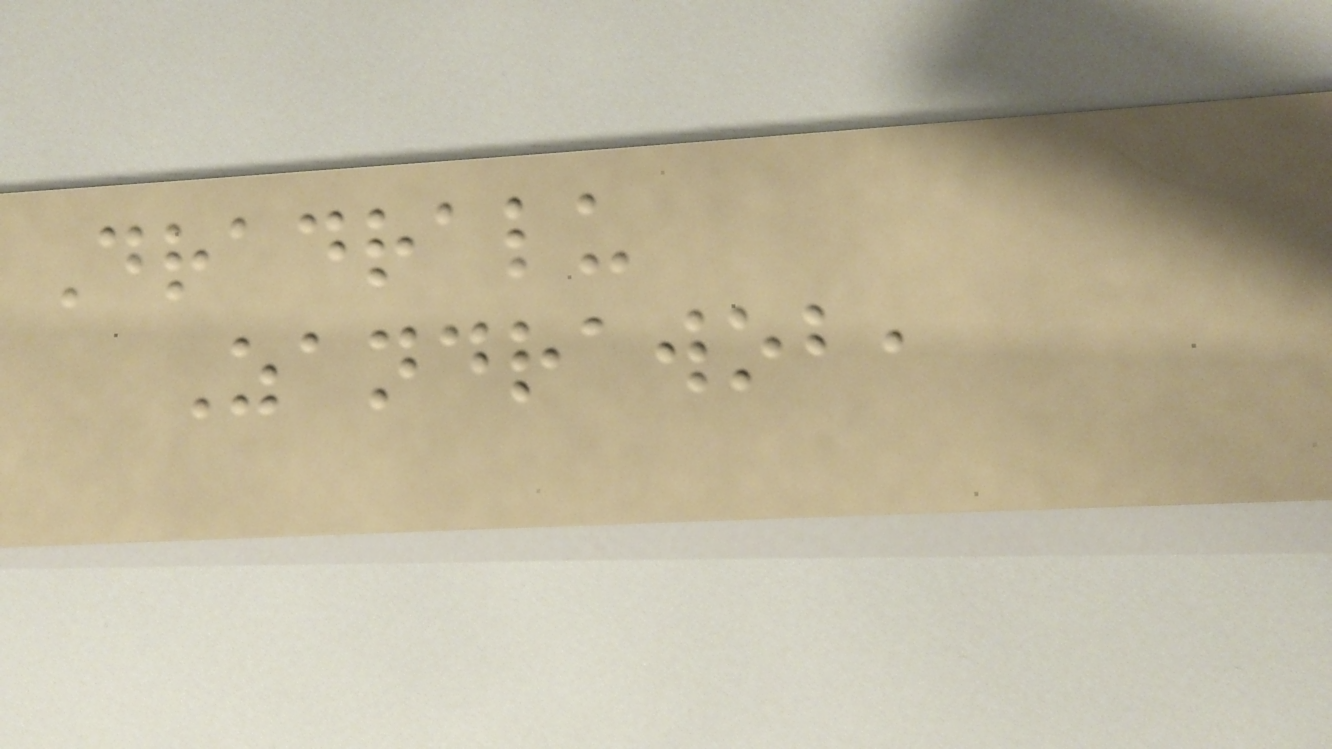Dradralu
Zandrawob,
